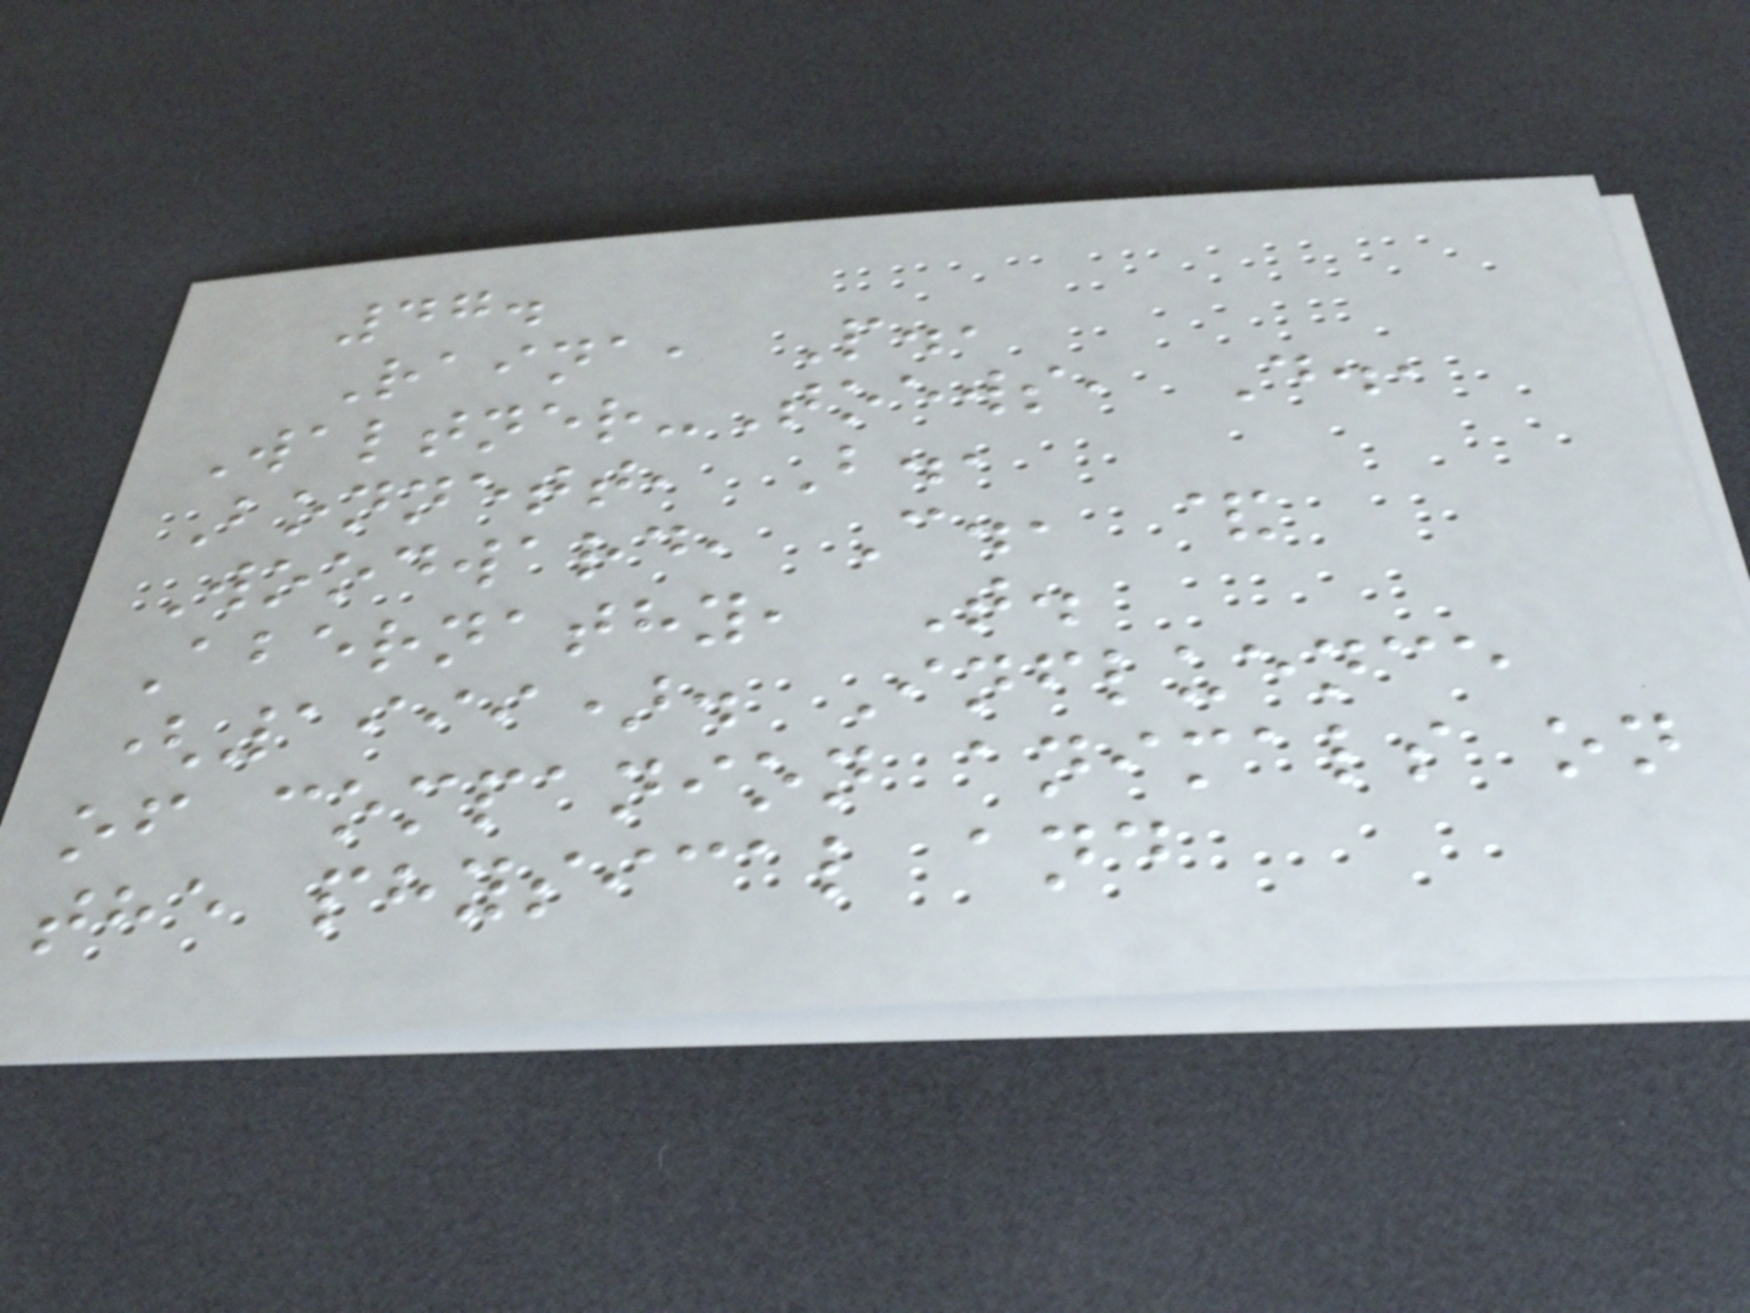47.
Raina, P.,
Waltner-Toews, D.,
Bonnett, B.,
Woodward, C., &
Abernathy, T.
(1999). Influence
of companion animals on
the physical and
